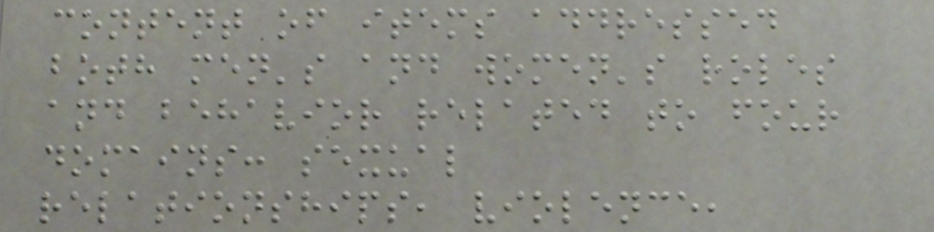content of items addressed
both men's and women's roles
and behavior related to four
domains: sexual
relationships, violence,
